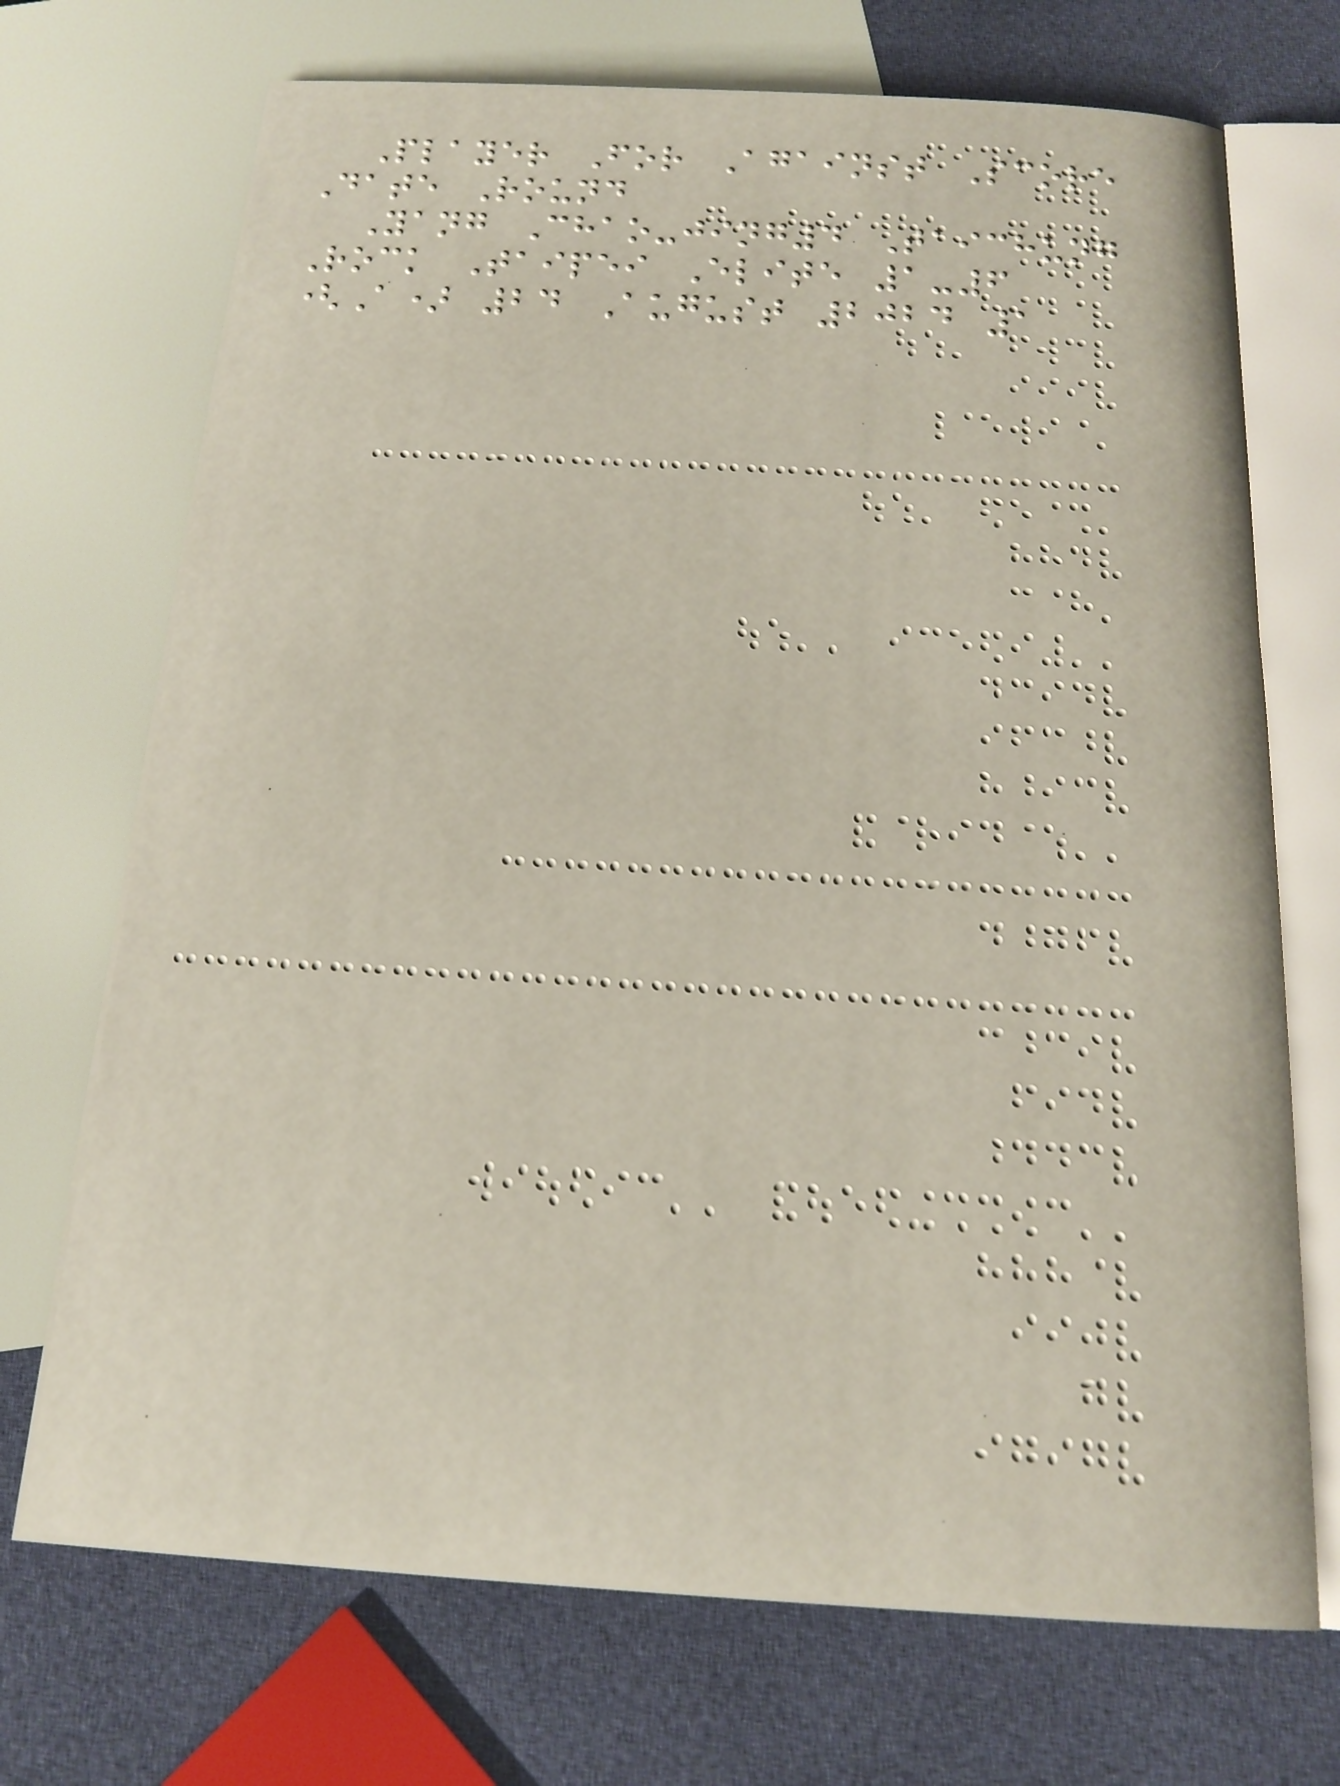Player For Against Score
Date Round
Yang Chao-jing4 Taichung
Rock Taipei Elite 1-6
(A) 24 August 2024 1
